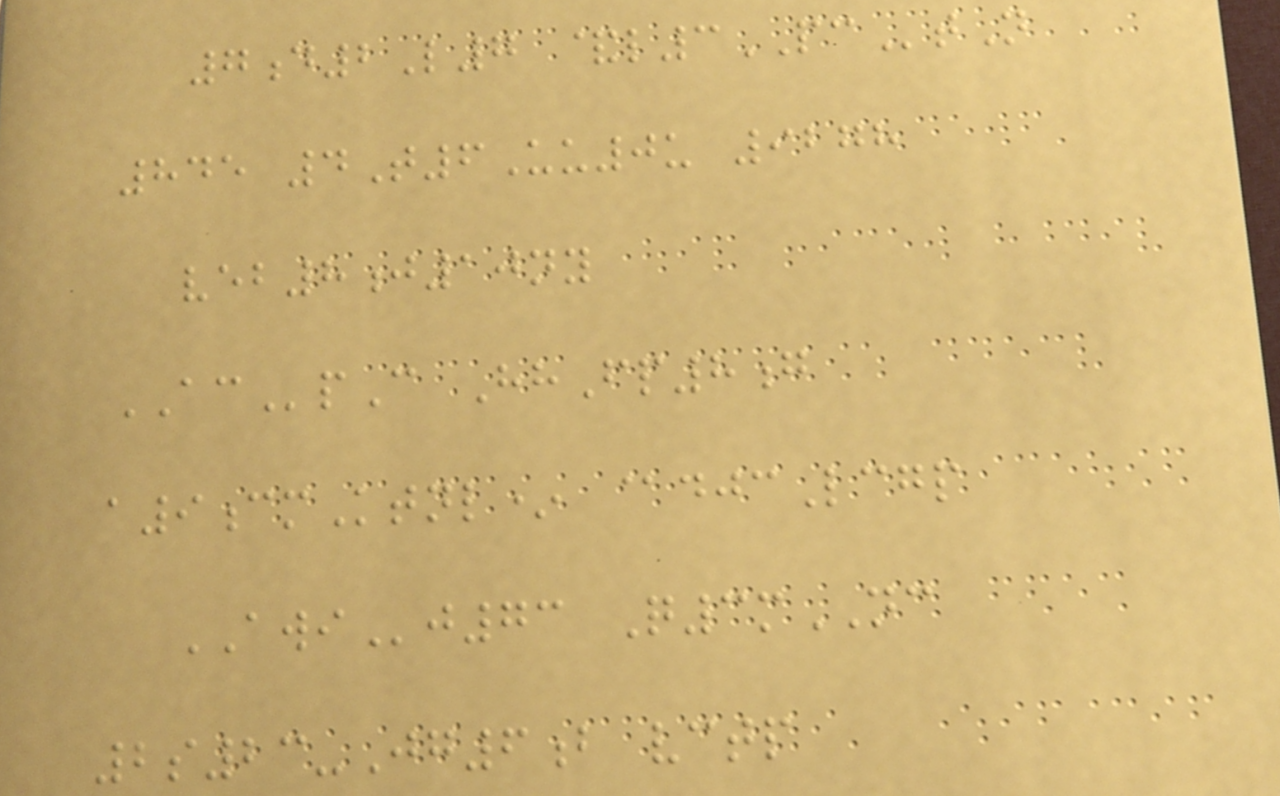7d2L7 &l3PCtN
845 4T6Uu0u 9278
veb8j10ny
ACpC HhFp8g
a9cmKtnl* @djcLcgp
AWIj73 Q3mNC
2s23-Jg6b vctp
